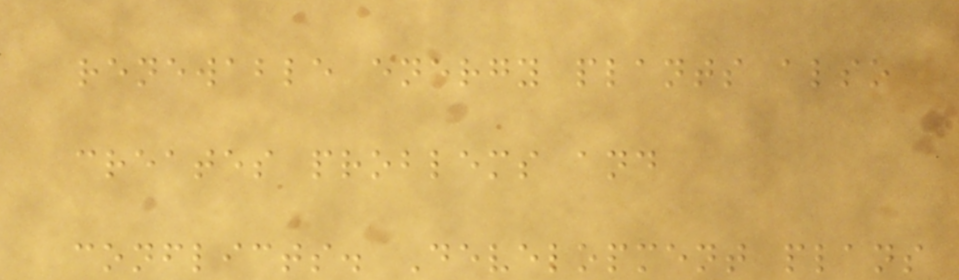renewable energy plants also
creates problems and
conflicts. Development plans
